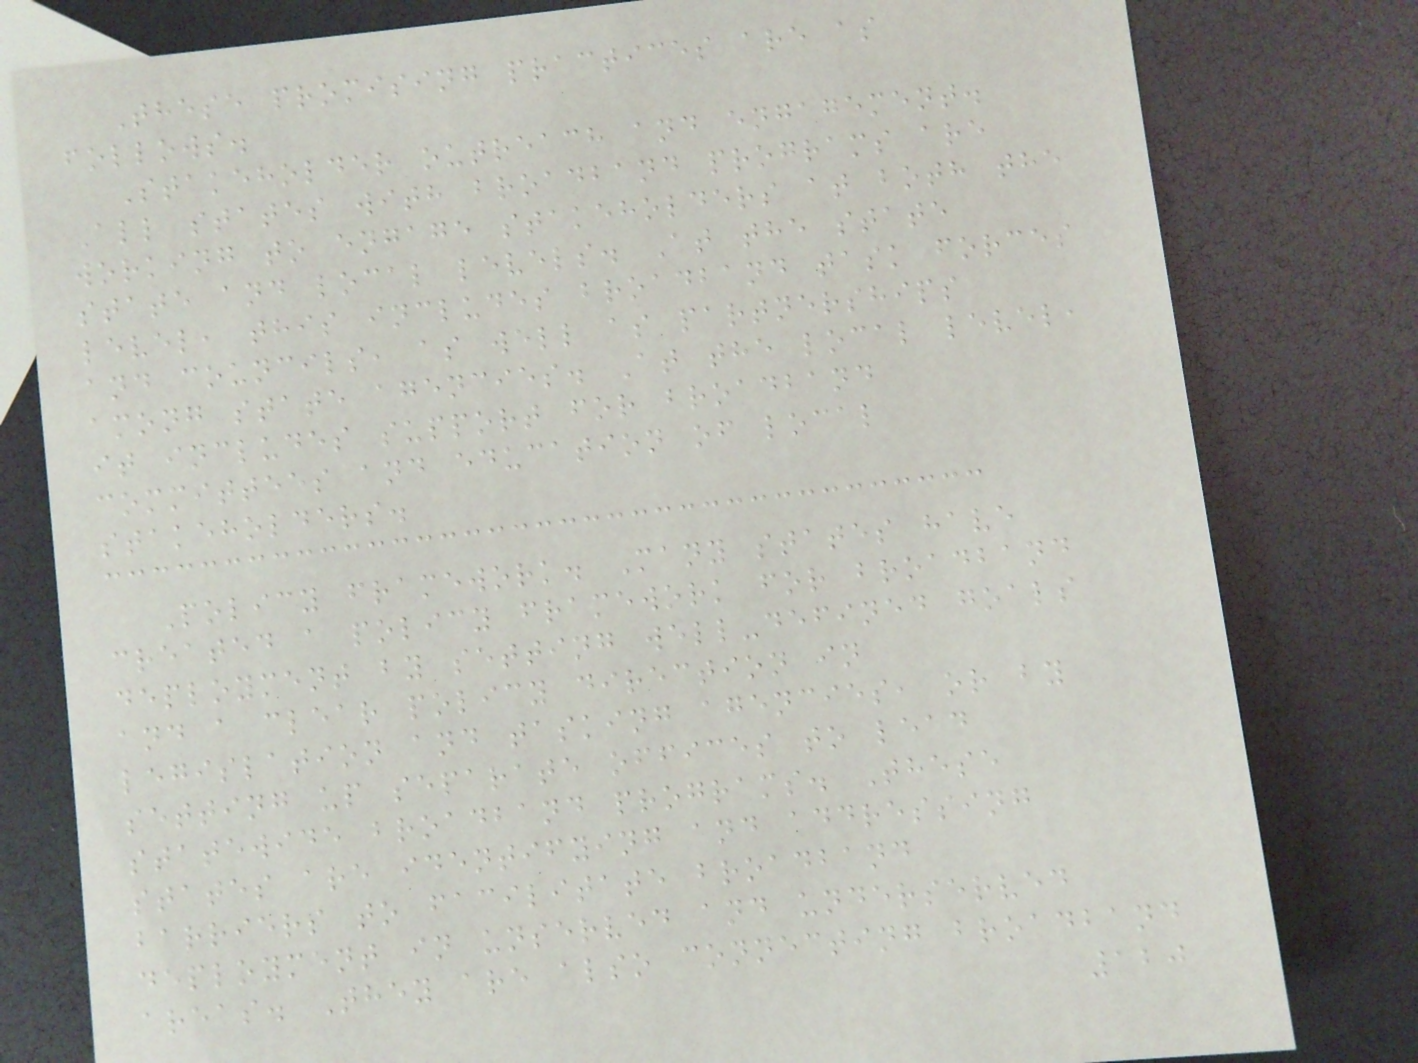These promising practices are as
follows.
Stakeholder outreach and engagement.
All states with broadband programs are
working to engage stakeholders at both the
state and local levels. At the state
level, this includes broadband task forces
and councils, as well as partnerships
among state agencies. At the local level,
it includes support for broadband
committees and education of local
stakeholders.
Policy framework. Many states have
created a policy framework for broadband
deployment by setting well-defined goals
and a clear policy direction in
legislation and tasking agencies, or by
setting up separate offices to lead
statewide broadband programs. These
states are identifying and addressing
barriers to facilitate broadband
deployment in unserved and underserved
areas. They are also connecting broadband
120
